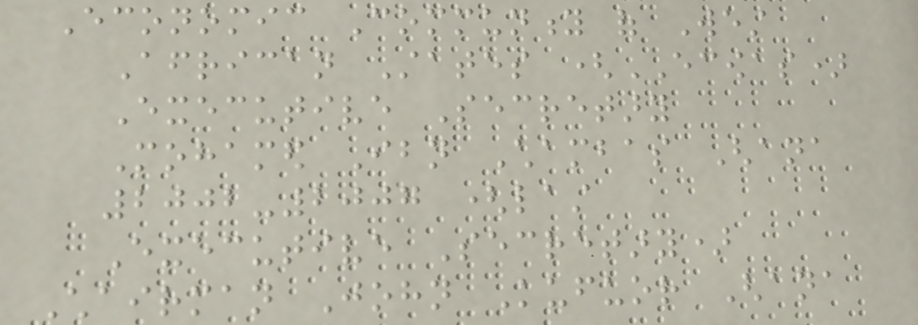Economic Community of West
African States (ECOWAS)
Executive Secretary
Mohamed Ibn Chambas Ghana
2002-2007 (last
Executive Secretary)
Chairman John Kufuor Ghana
